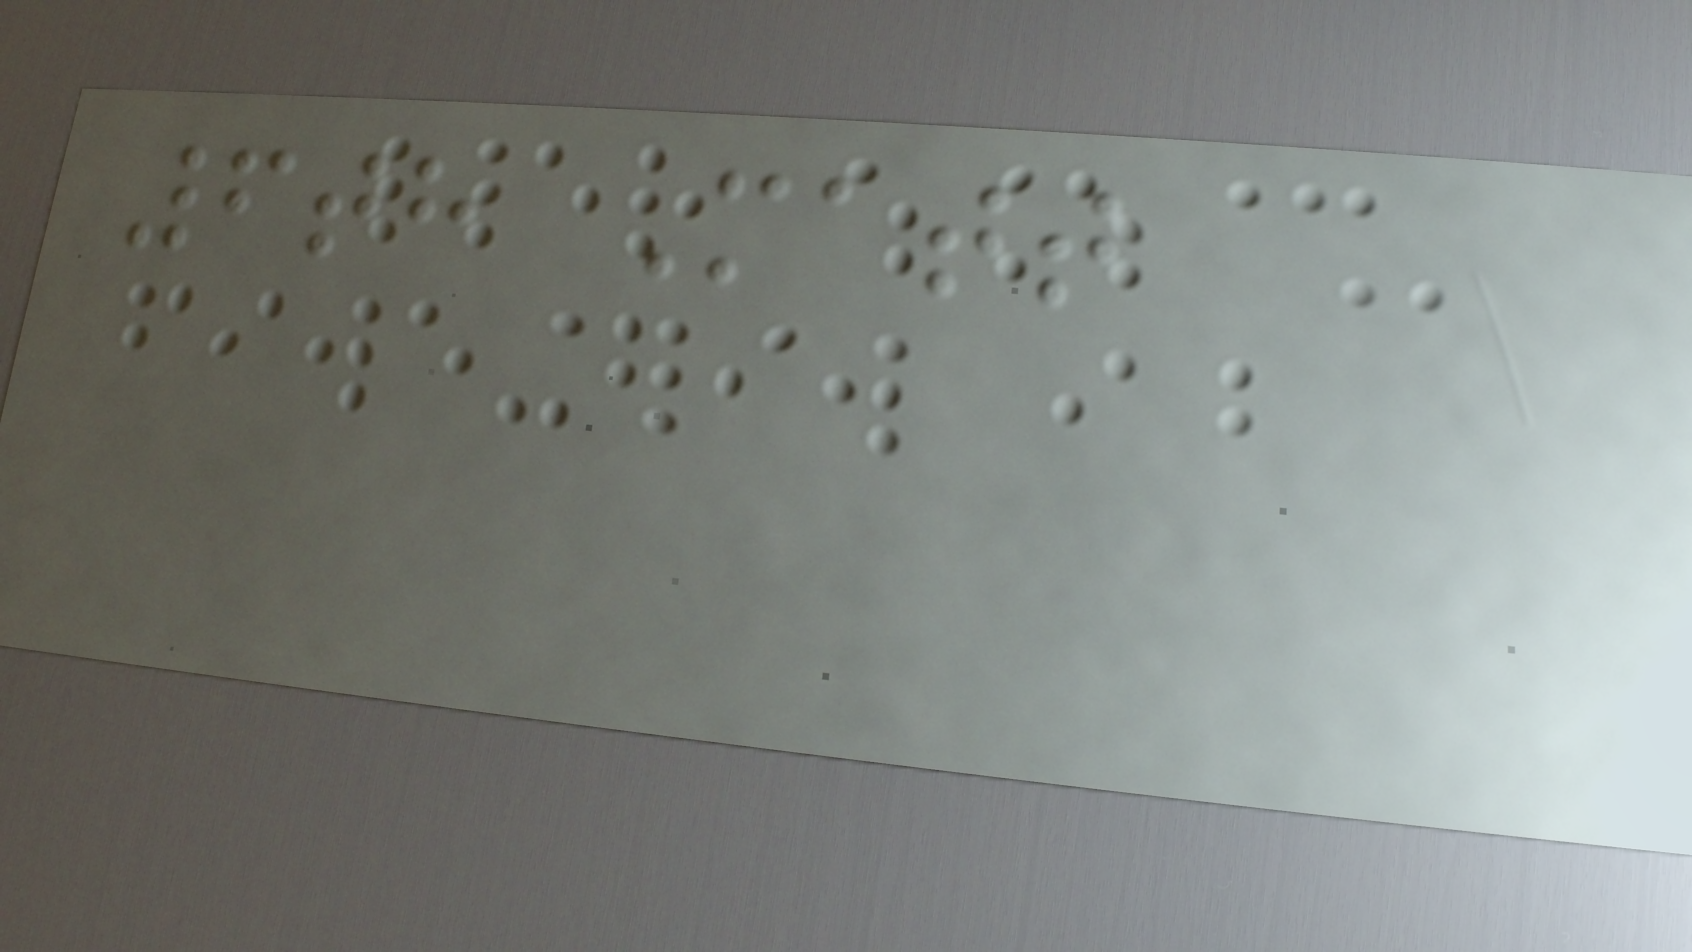6th Matt
